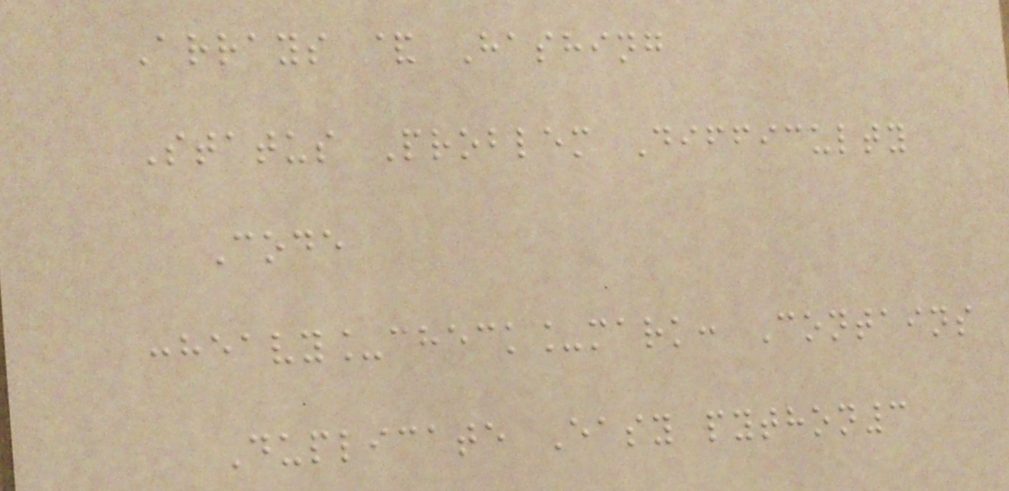Arrays & Hashing
Status Problem Difficulty
Code
:heavy_check_mark: Contains
Duplicate Easy python3
